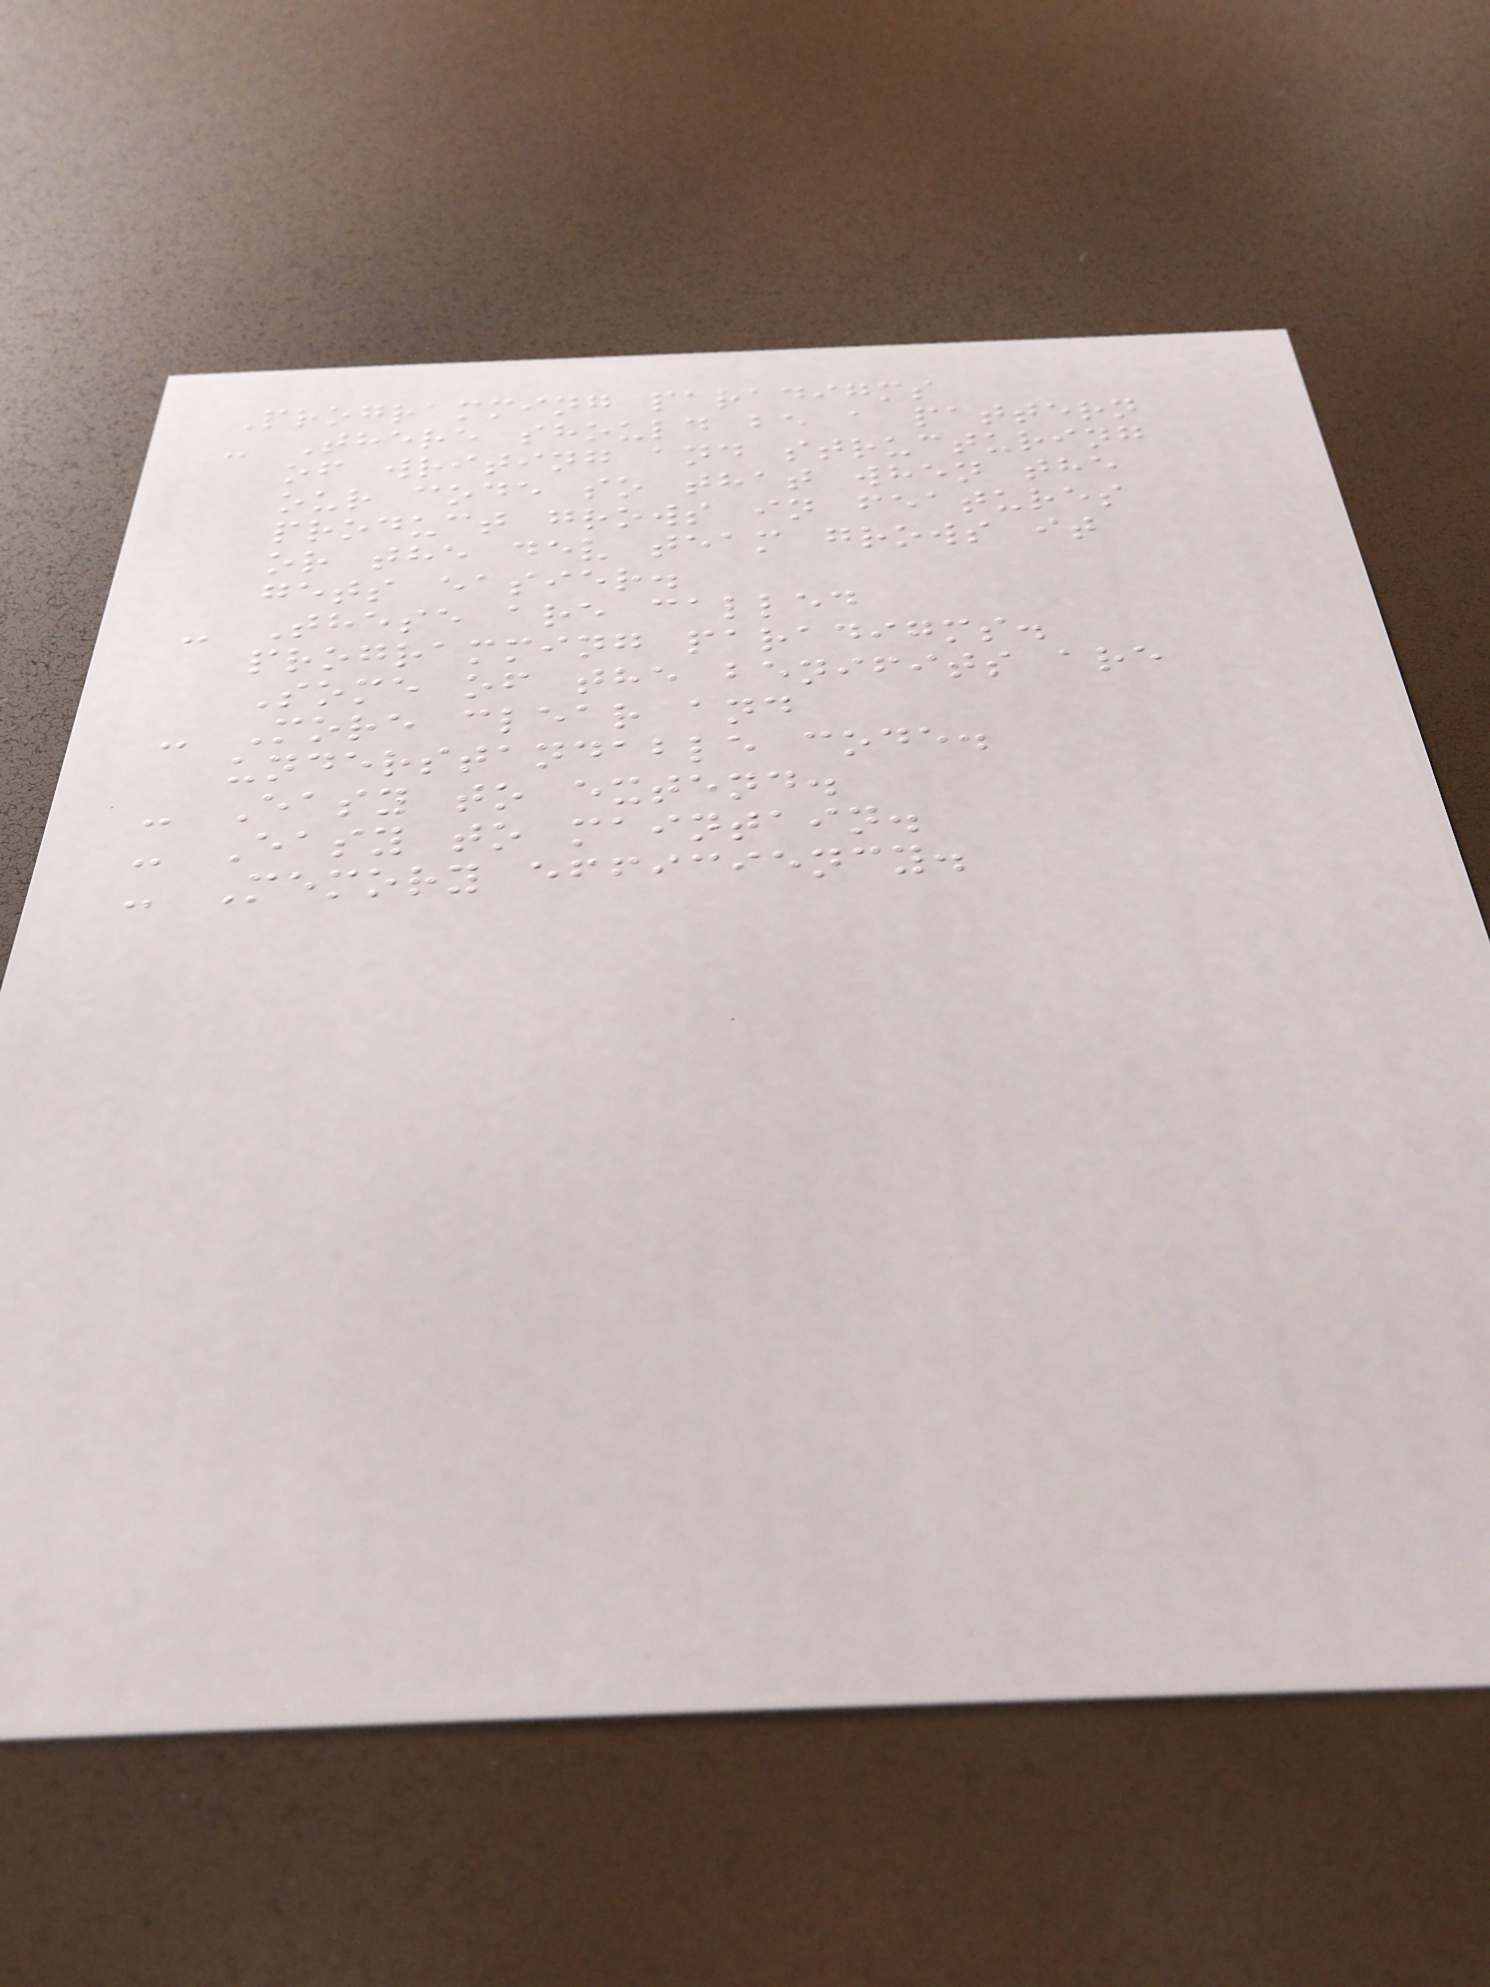Programming paradigms
- There should be a pattern
of writing and structuring
our code so that when the
product grows in features
or the dev team grows it
gets easier.
- These are called
programming paradigms.
Some of the benifits are
- More clear and
understandable code.
- Easy to extend.
- Easy to maintain.
- Memory efficiency.
